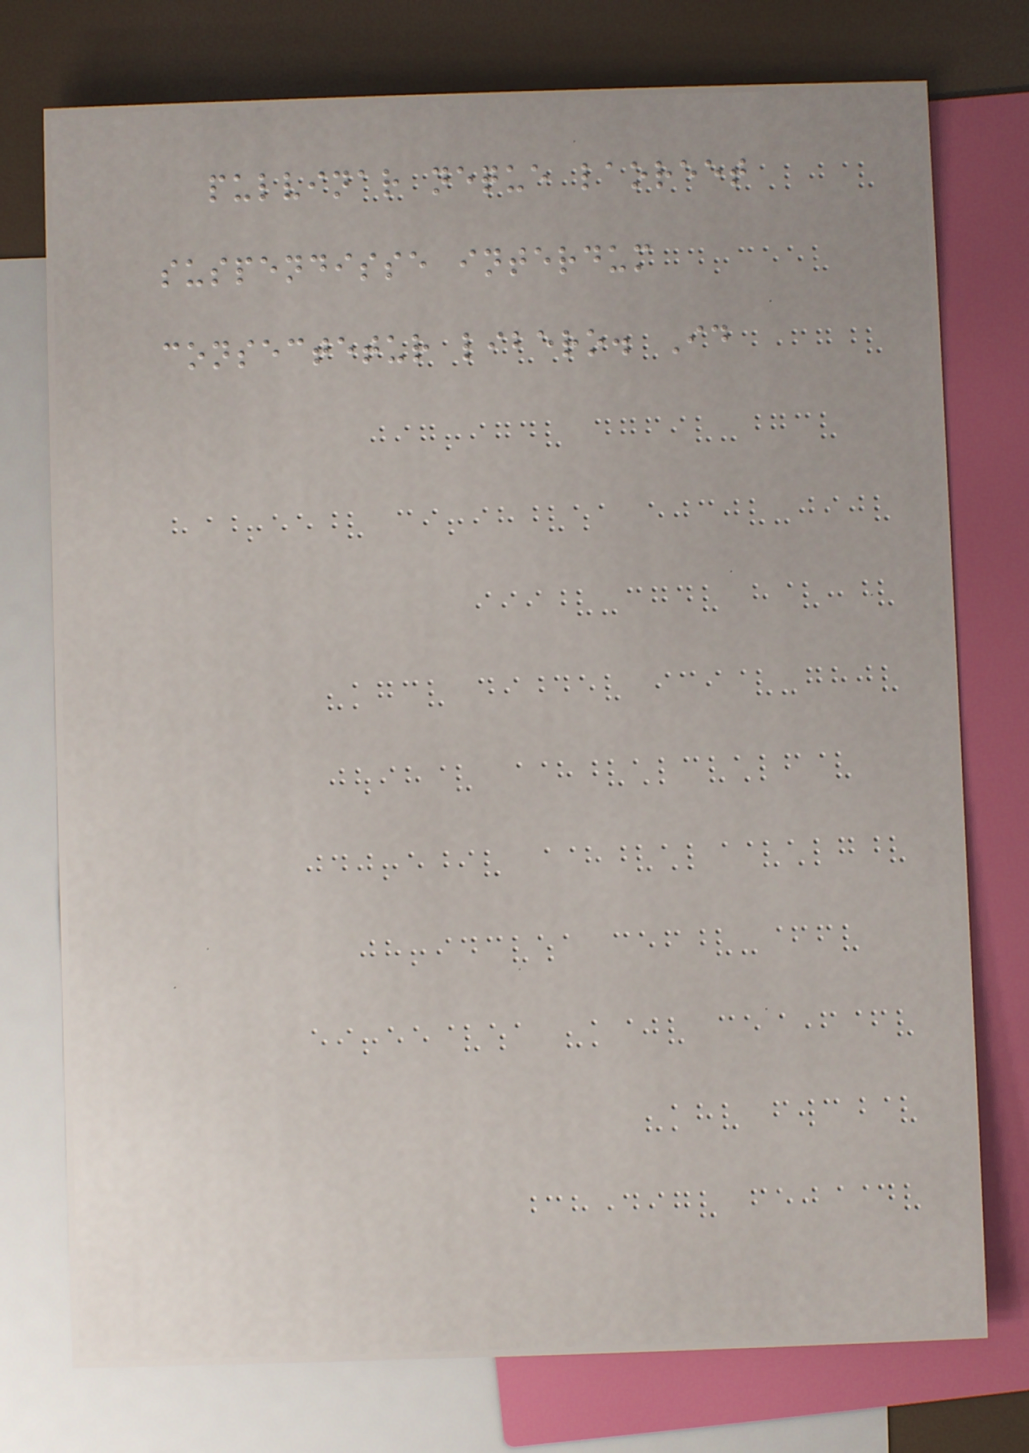pulvinar neque laoreet
suspendisse interdum
consectetur libero. Id
